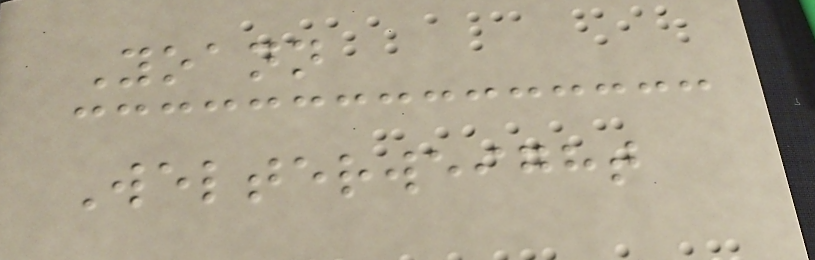Yoann
Welterweight
